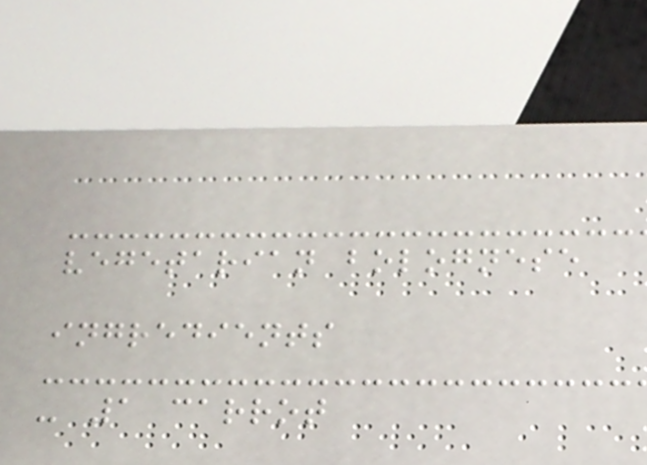vegetarian bolognese
ingredients
- 1 carrot
